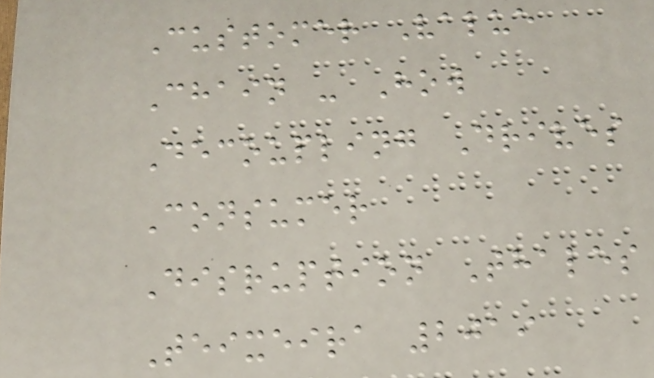Customer Value
Chain - How
Decoupling Drives
Consumer
Disruption Thales
Teixeira 2019
